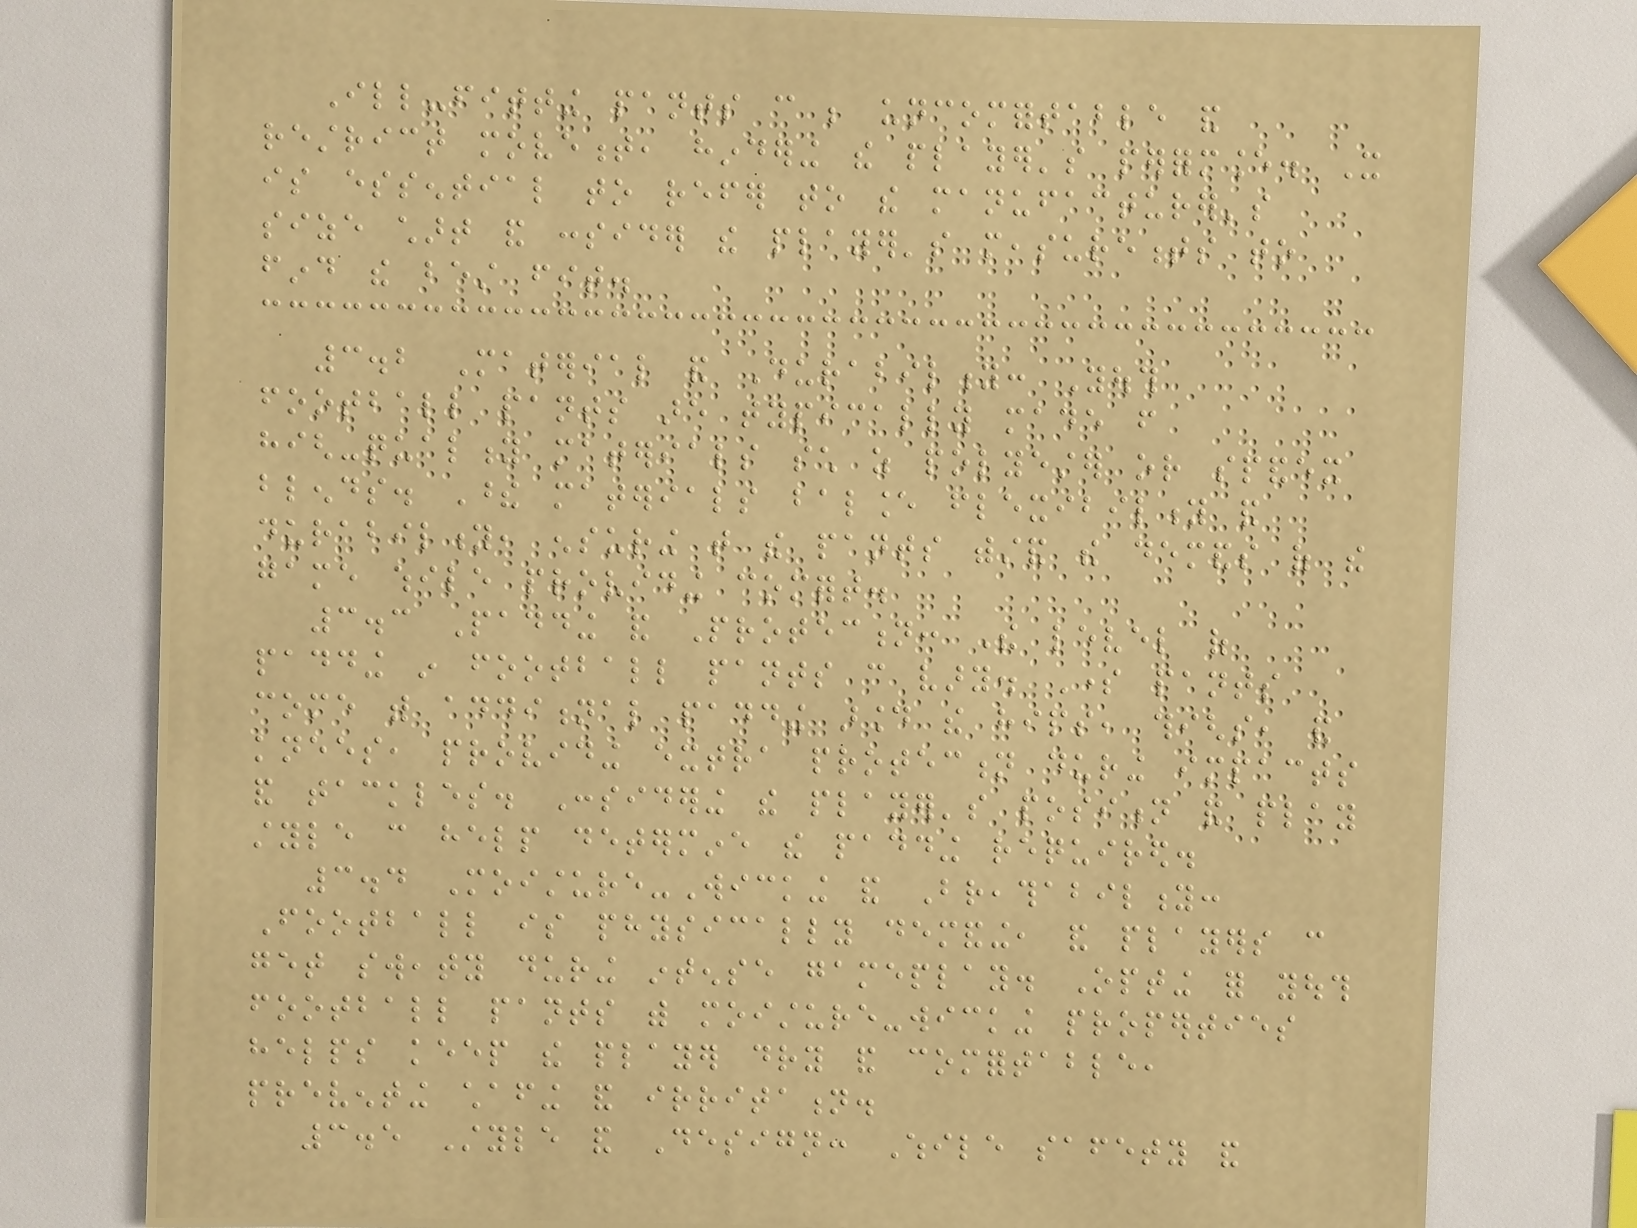Ill-fitting pants can be uncomfortable and
restrict movement, hindering the player's performance. It
is essential to refer to the manufacturer's
size chart and consider the player's measurements to
find the best fit.
3.2 Material and Durability: Youth
football pants are typically made from
high-quality materials such as polyester or spandex
blends. These materials balance flexibility and
durability, ensuring that the pants withstand the demands of the
game while providing comfort.
3.3 Padding and Protection: The level of
padding in football pants can vary. Some pants
come with additional padding around the hips, thighs, and
knees, providing extra protection during impacts
and tackles. Considering the player's position and play
style can help determine the padding required.
3.4 Moisture-Wicking and Breathability:
Football is physically demanding, and players can
get sweaty during intense gameplay. Opting for youth
football pants with moisture-wicking properties
helps keep the player dry and comfortable,
preventing chafing and irritation.
3.5 Style and Design: While safety and
